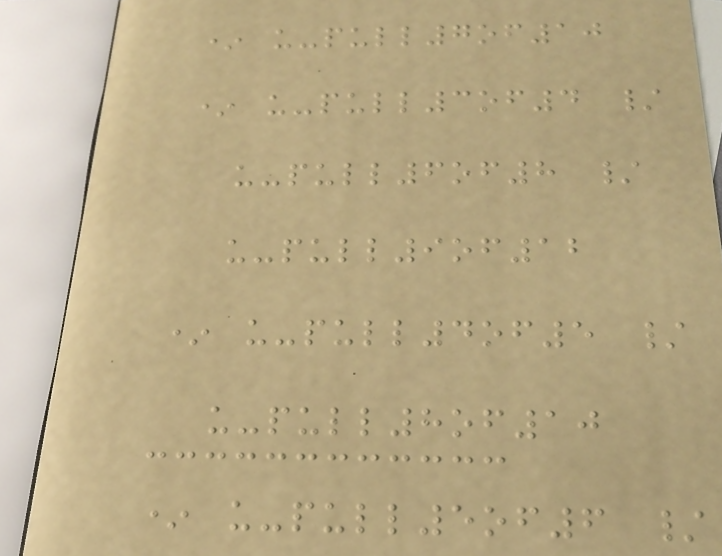* u-pull7of10
* u-pull3of4 /
u-pull6of8 /
u-pull9of12
* u-pull4of5 /
u-pull8of10
* u-pull5of6 /
